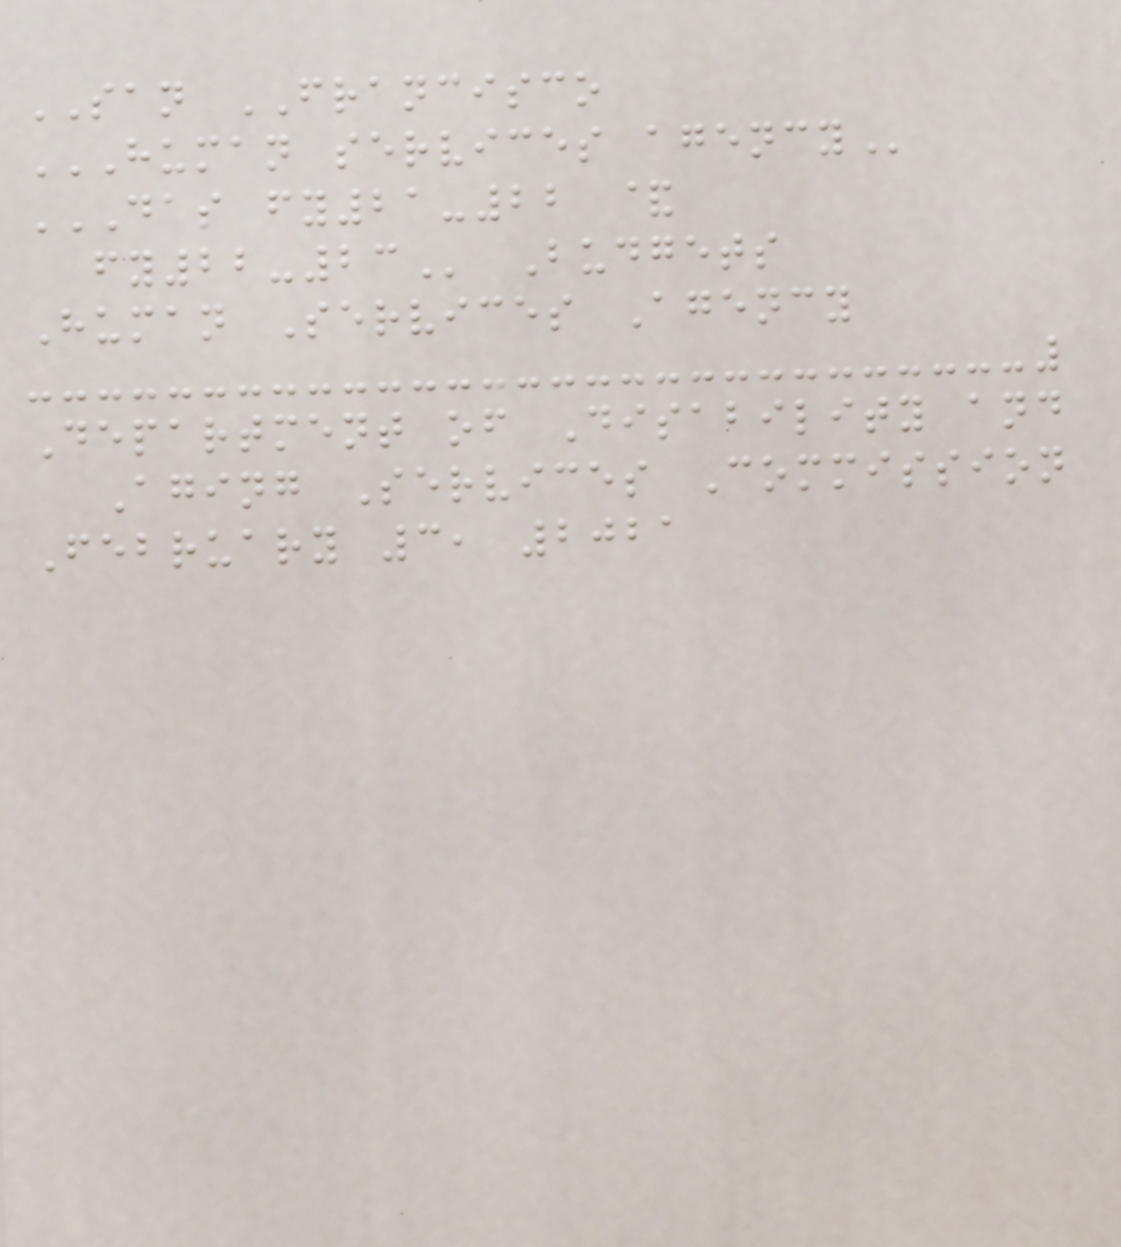SAN FRANCISCO
HUMAN SERVICES AGENCY
DAS FY21-22 &
FY22-23 Budgets
Human Services Agency
Department of Disability and
Aging Services Commission
February 3, 2021
